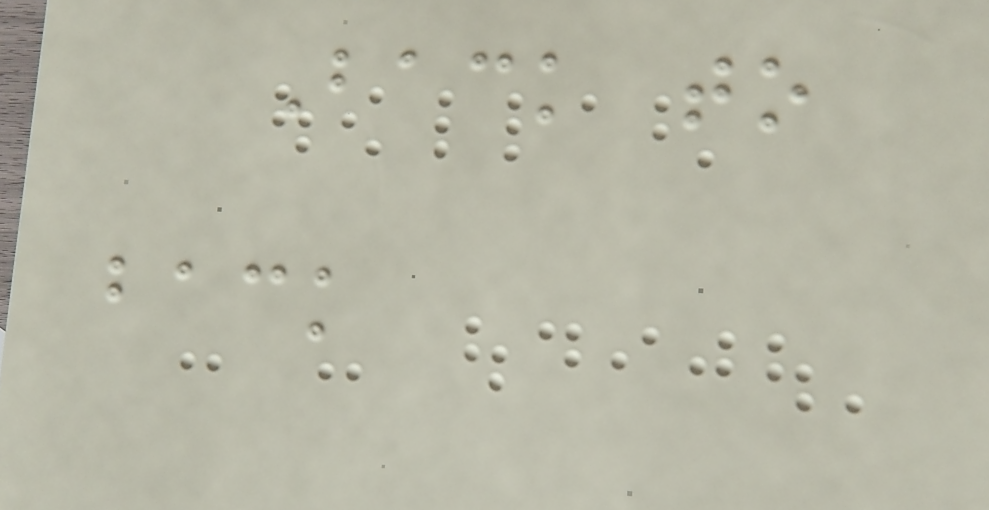Back to
back
